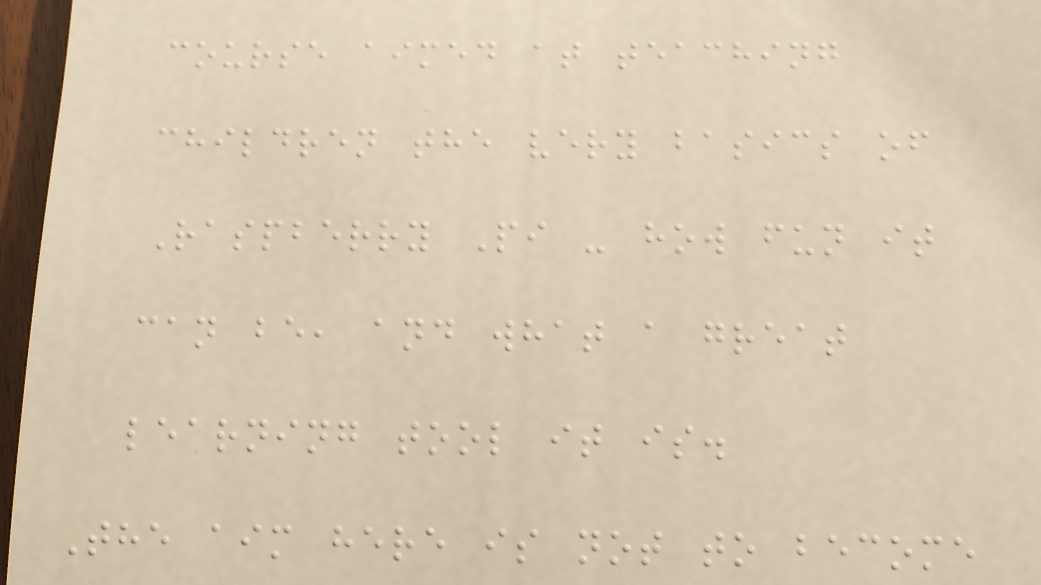course aimed at teaching
children the very basics of
Raspberry Pi - how fun it
can be, and what a great
learning tool it is.
The aim here is not to become
